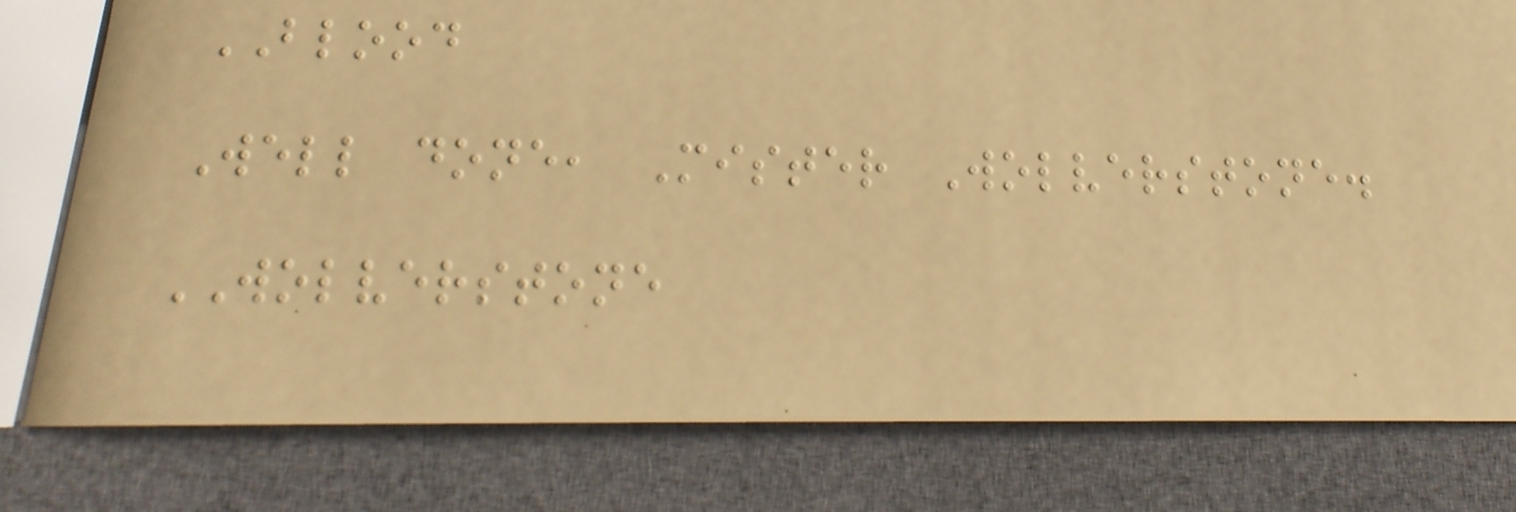BLOOD
Well done, Mister Wolverstone.
WOLVERSTONE
